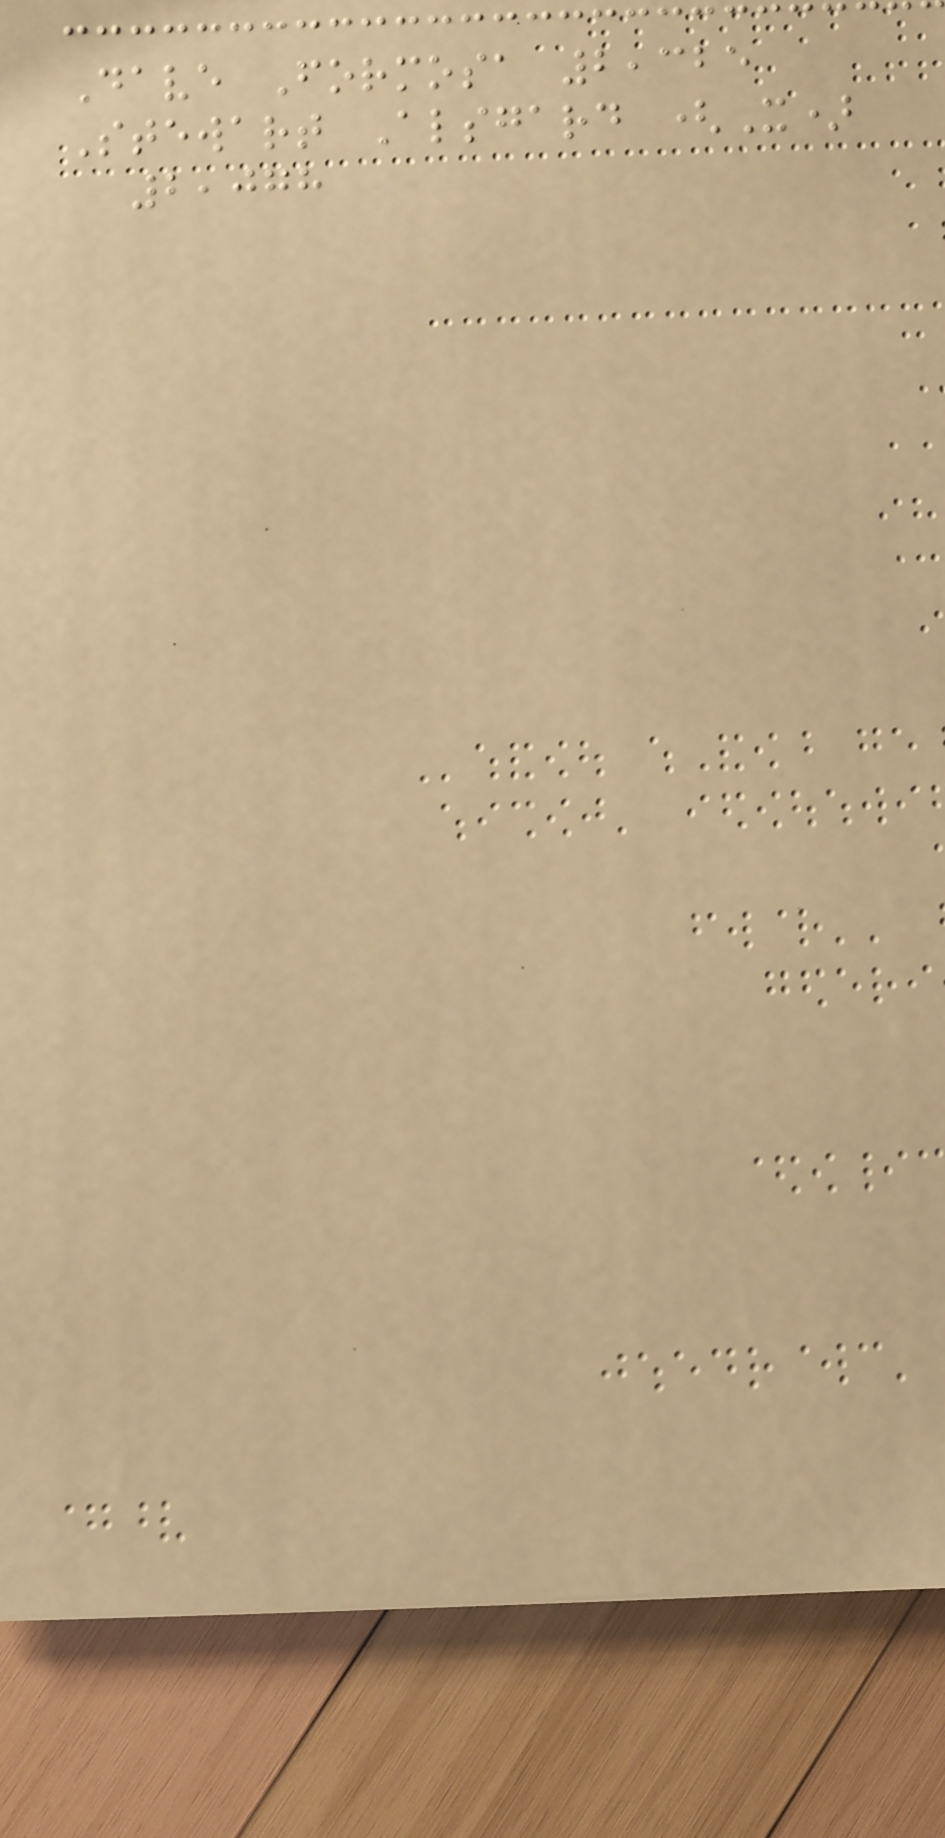Dave Formosa 2,325
Stewart Alsgard (X)
2,078
